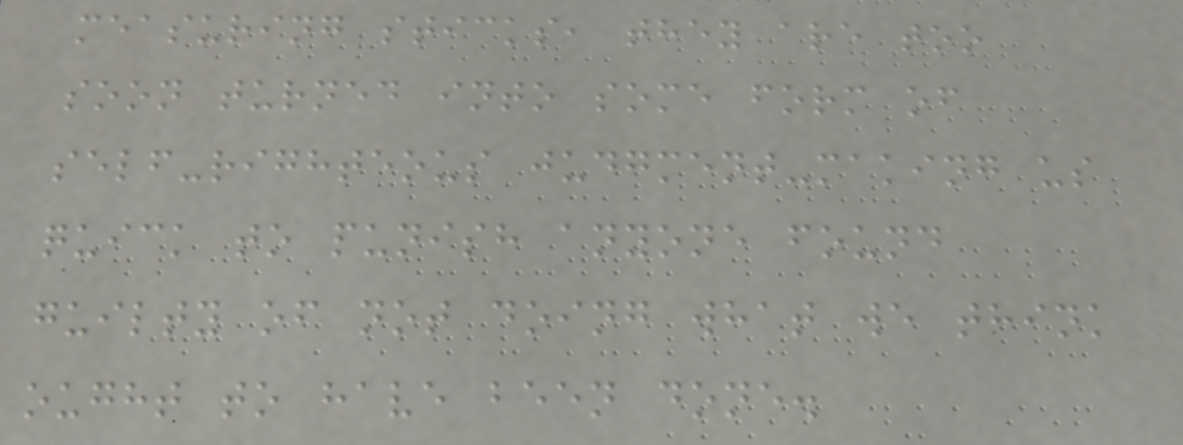measuring sticks, they are too
soon turned into some form of
self-righteous judgment-making us
quick to punish anyone found
guilty of not doing what we think
ought to have been done.
